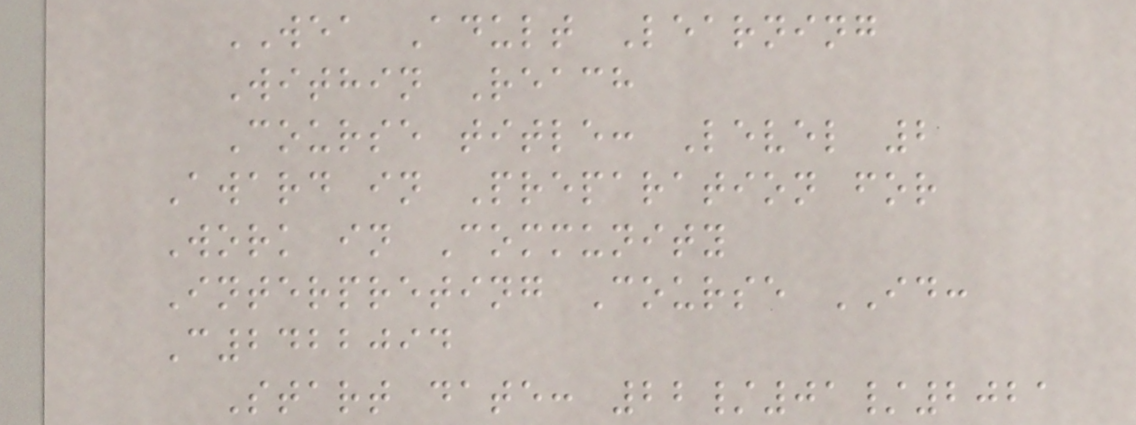WEA Adult Learning
Within Reach
Course title: Level 2
Award in Preparation for
Work in Community
Interpreting Course ID:
C2422094
Start date: 22/01/2021
